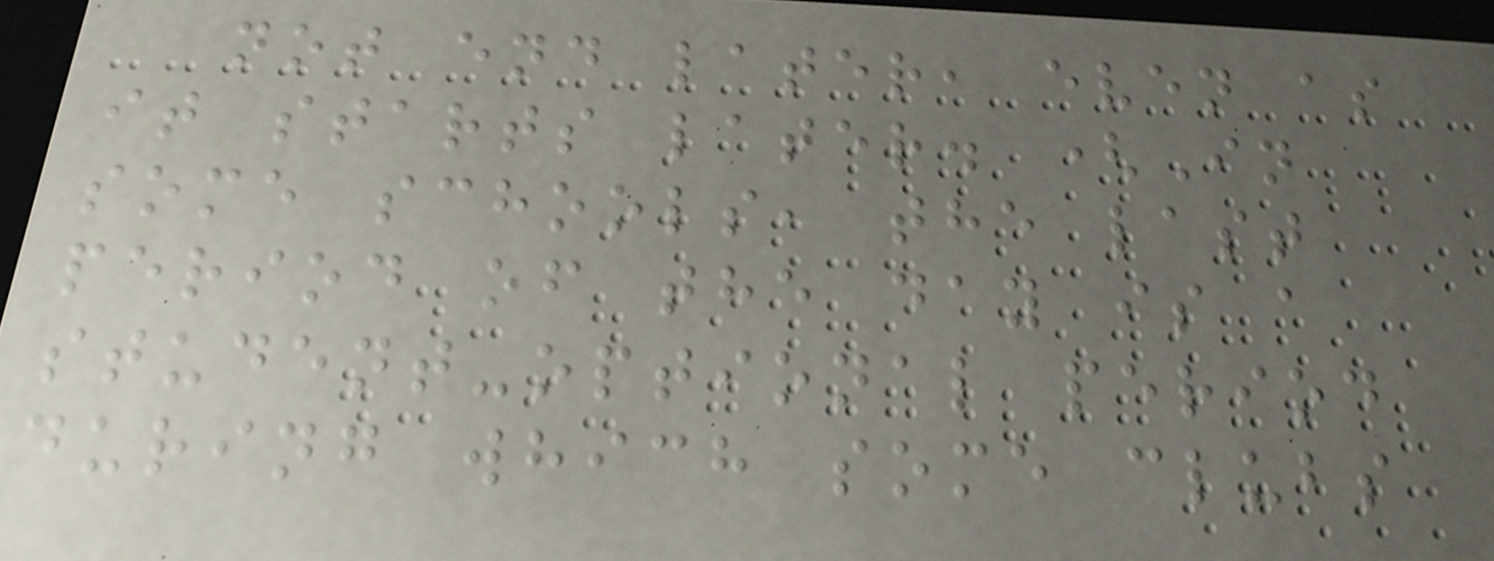not end later, even as
it starts later. (In
some schools, the last
period of the day is a
student-optional period
during which some clubs
